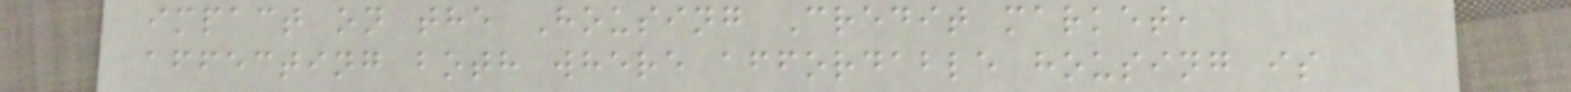impact on the Housing Credit market,
affecting both where affordable housing is
